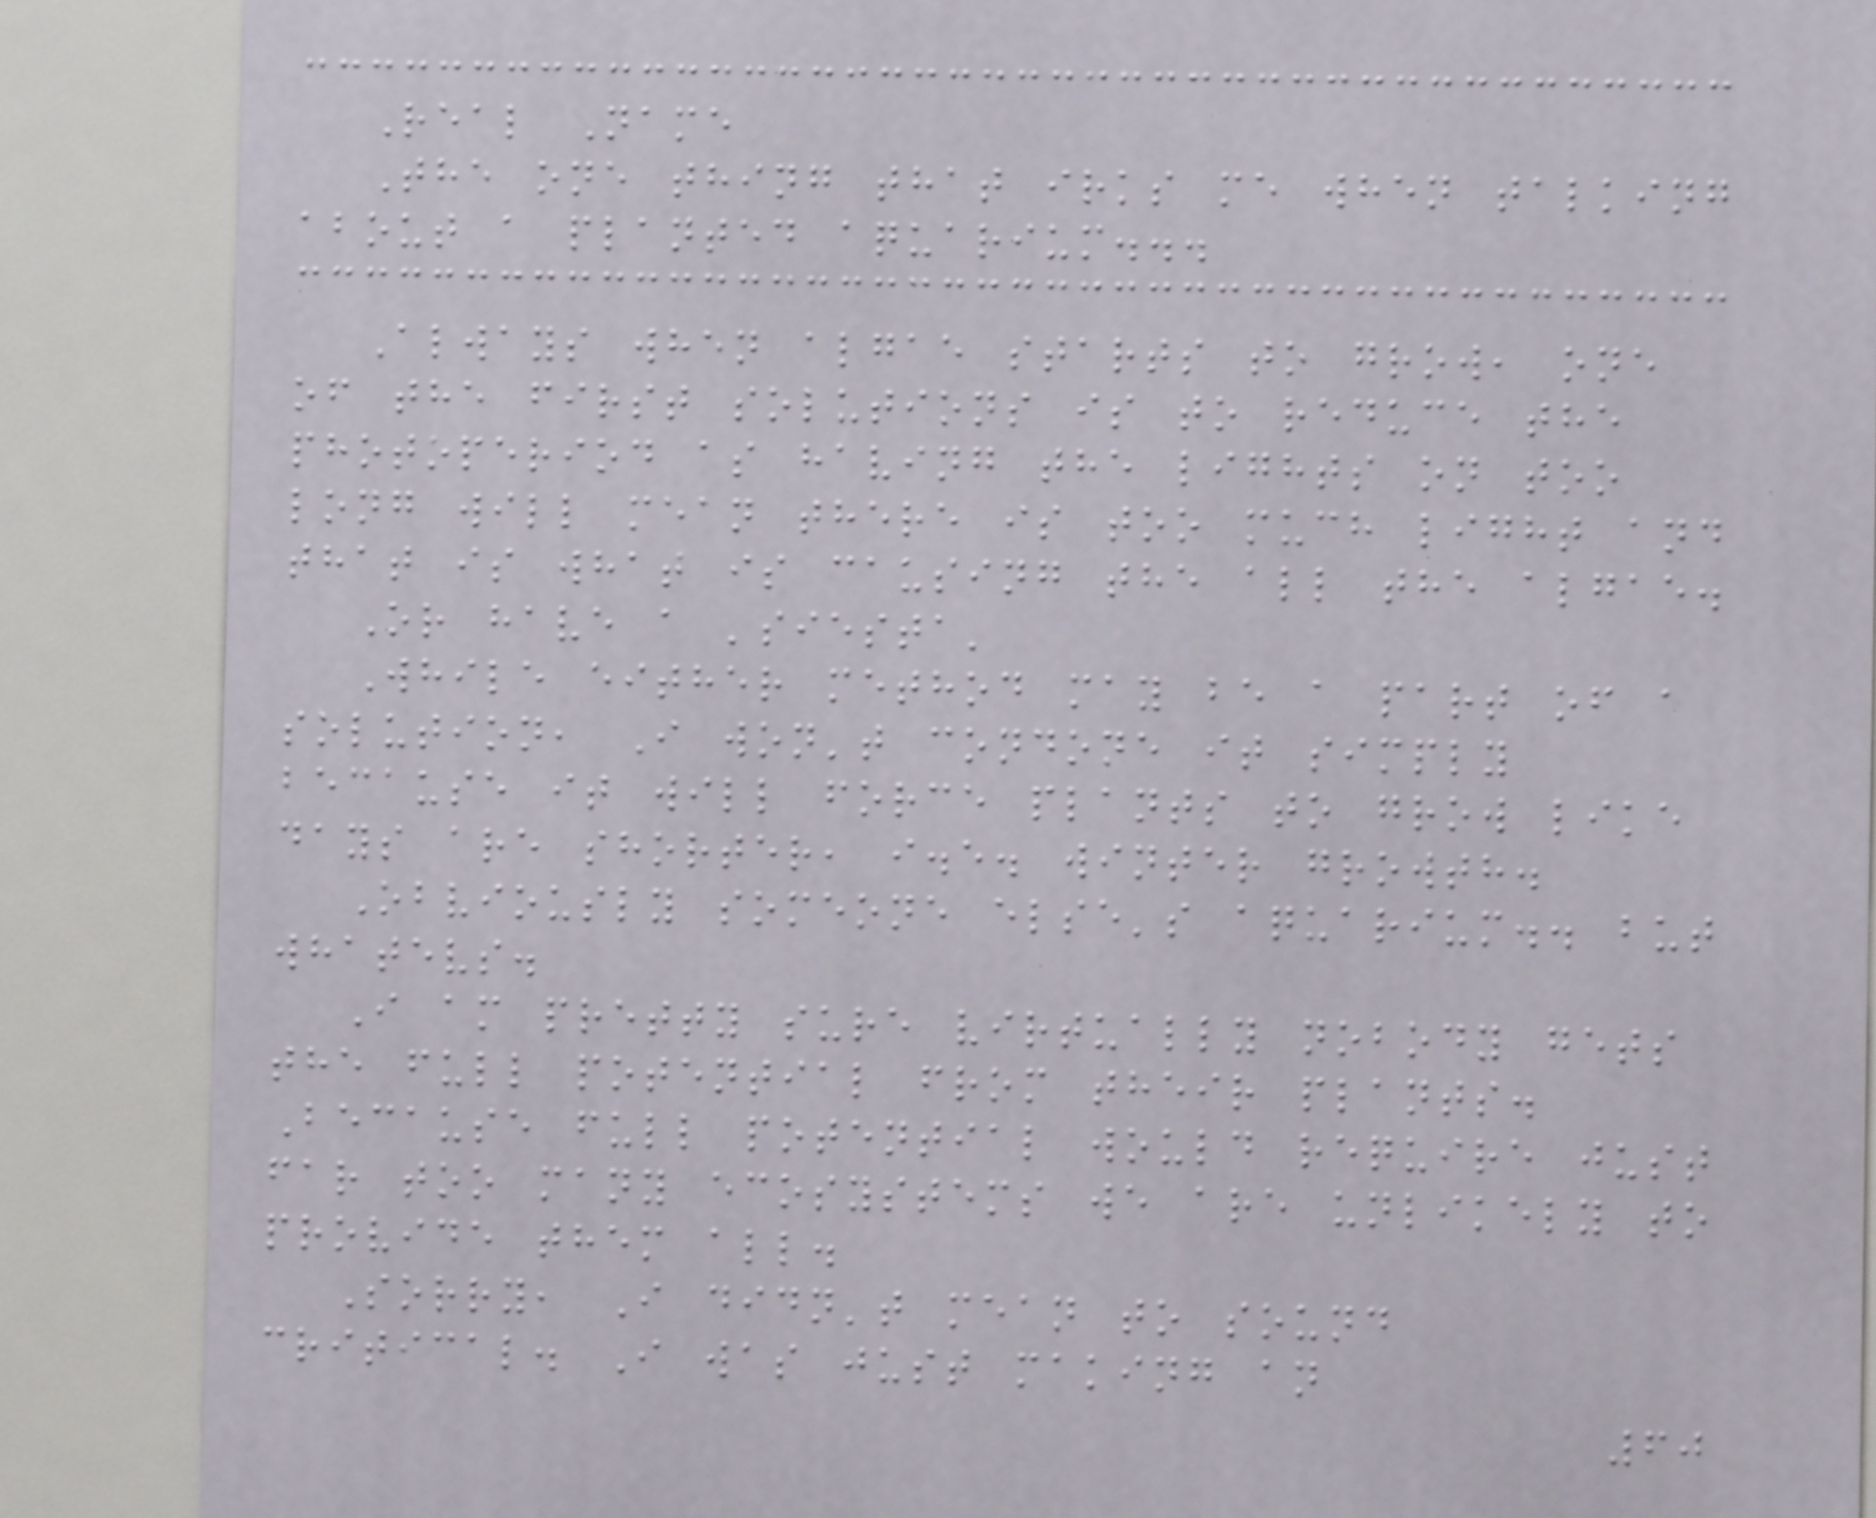Real Name
The one thing that irks me when talking
about a planted aquarium...
Always when algae starts to grow, one
of the first solutions is to reduce the
photoperiod as having the lights on too
long will mean there is too much light and
that is what is causing the all the algae.
Or have a 'siesta'
While either method may be a part of a
solution, I won't condone it simply
because it will force plants to grow like
days are shorter, i.e. winter growth.
Obviously someone else's aquarium.. but
whatevs.
I am pretty sure virtually nobody gets
the full potential from their plants.
Because full potential would require just
far too many ecosystems we are unlikely to
provide them all.
Sorry, I didn't mean to sound
critical. I was just making an
60
